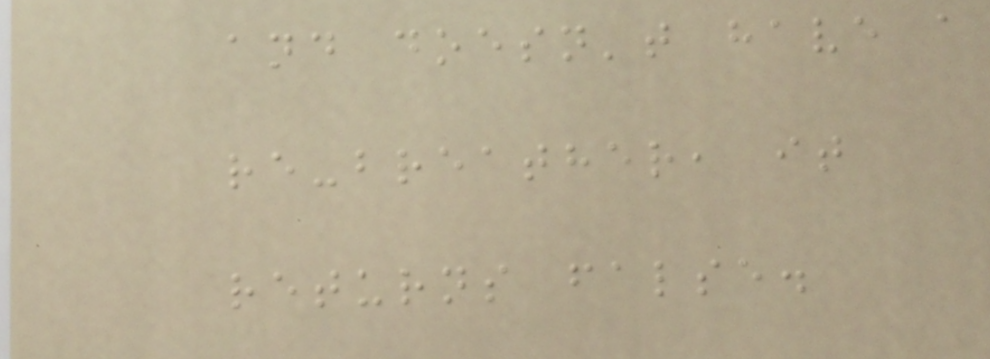and doesn't have a
re-breather, it
returns false.
